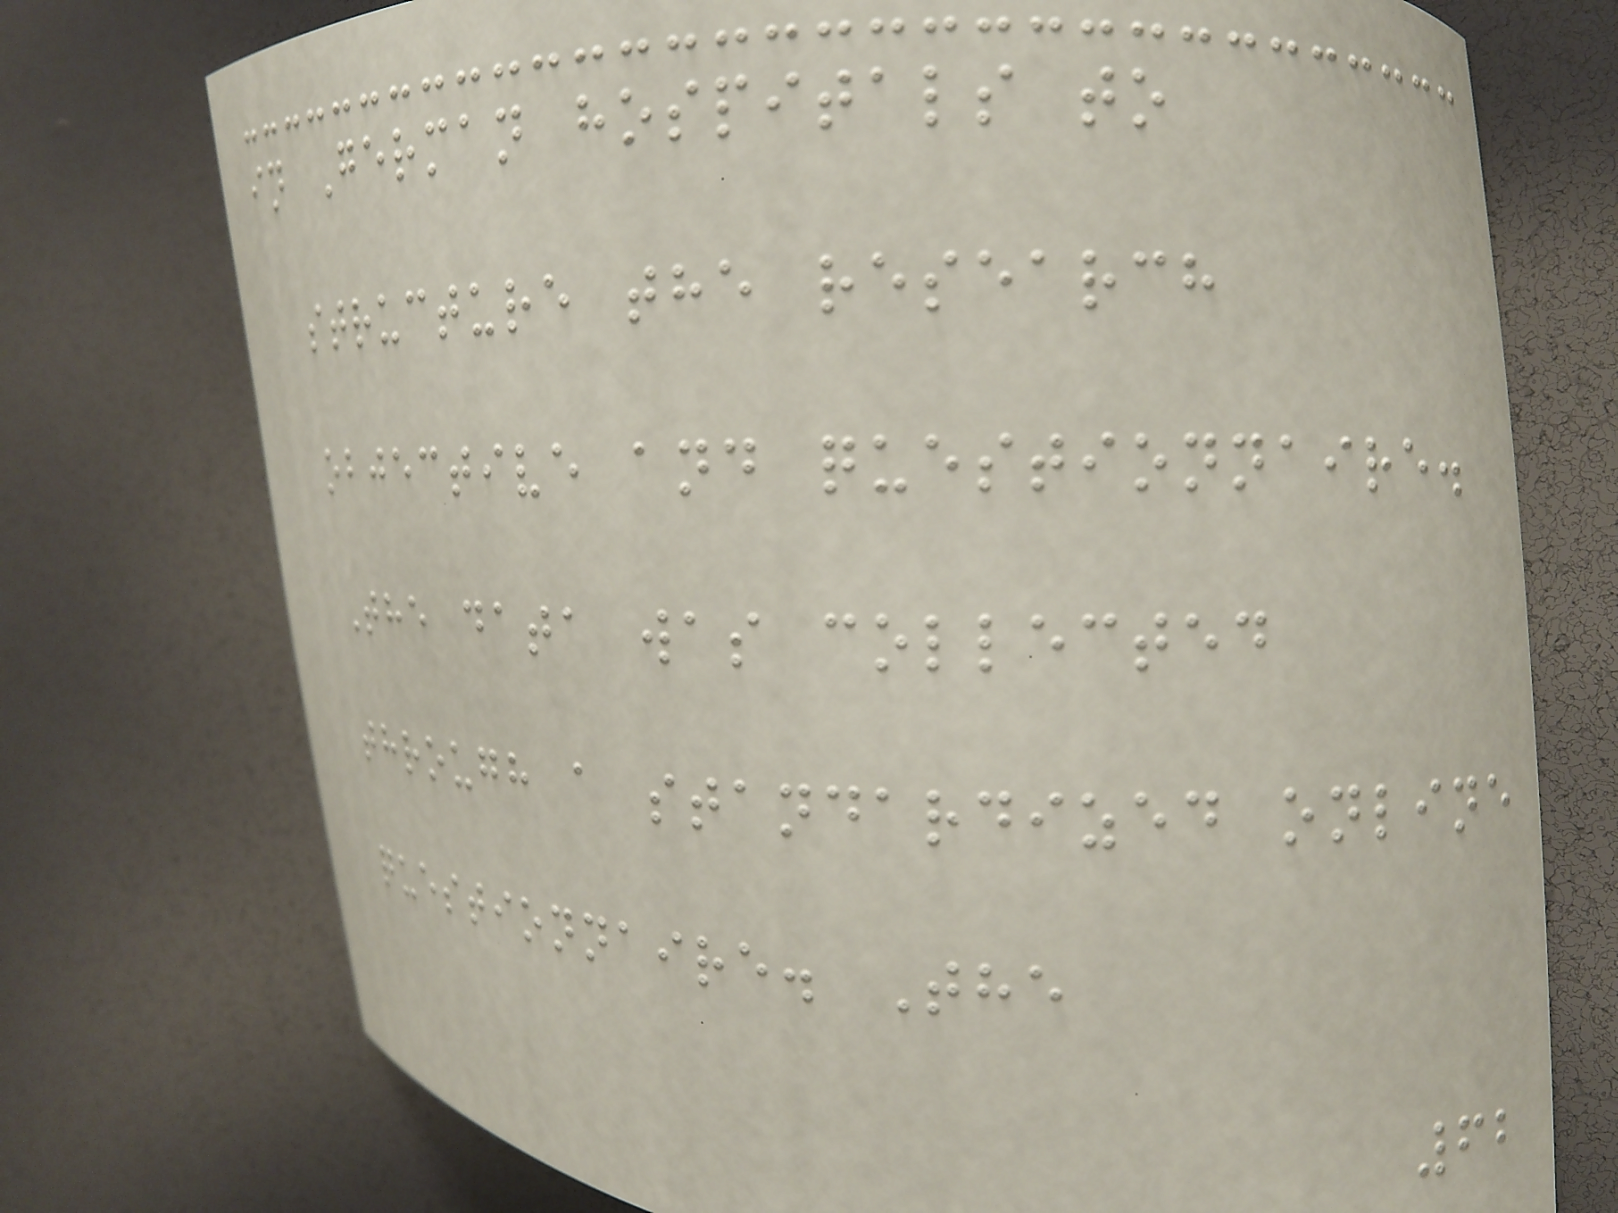in German hospitals to
structure the research
objective and questionnaire.
The data was collected
through a standardized online
questionnaire. The
62
